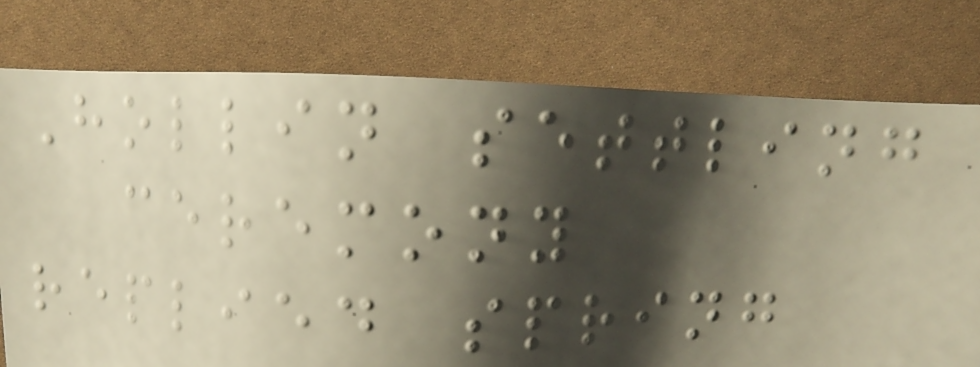Hollin settling
ceremony
replied spring
